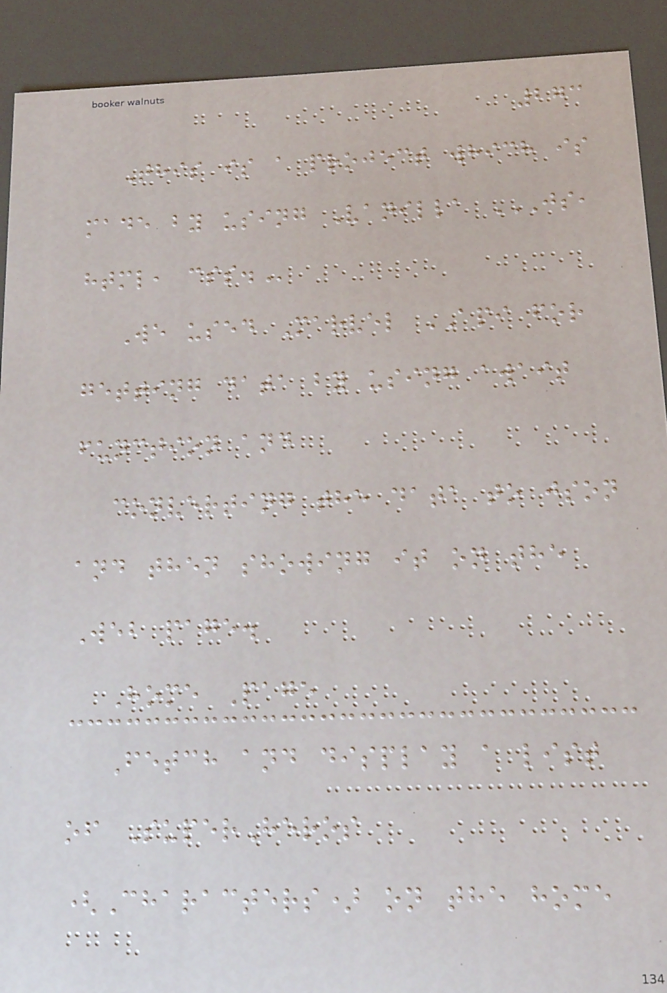273
This is a project which is
made by using Vanilla JS,
HTML, CSS.
We used Marvel API for
getting data by using await
function and
converting the data to json
and then showing it on the
Web page.
Home Page
Fetch and display a list
of SuperHeros
(Characters) on the home
